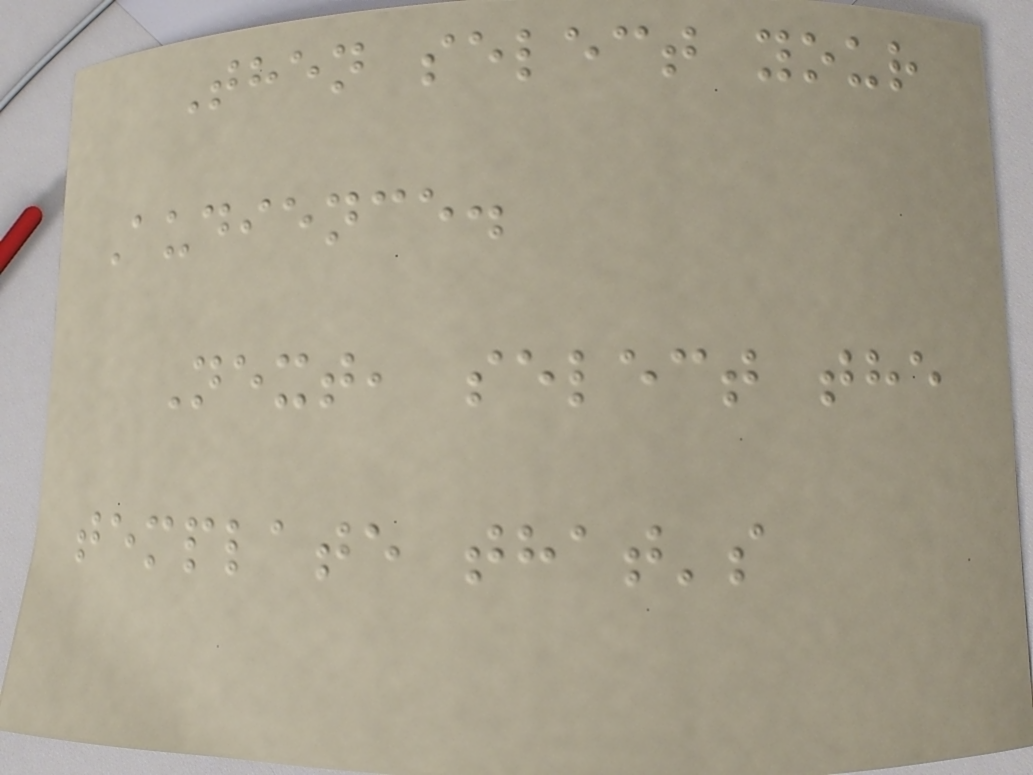Then select your
Audience.
Next, select the
template that's
